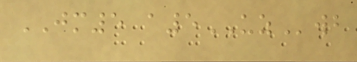JM5 a5UZwb
